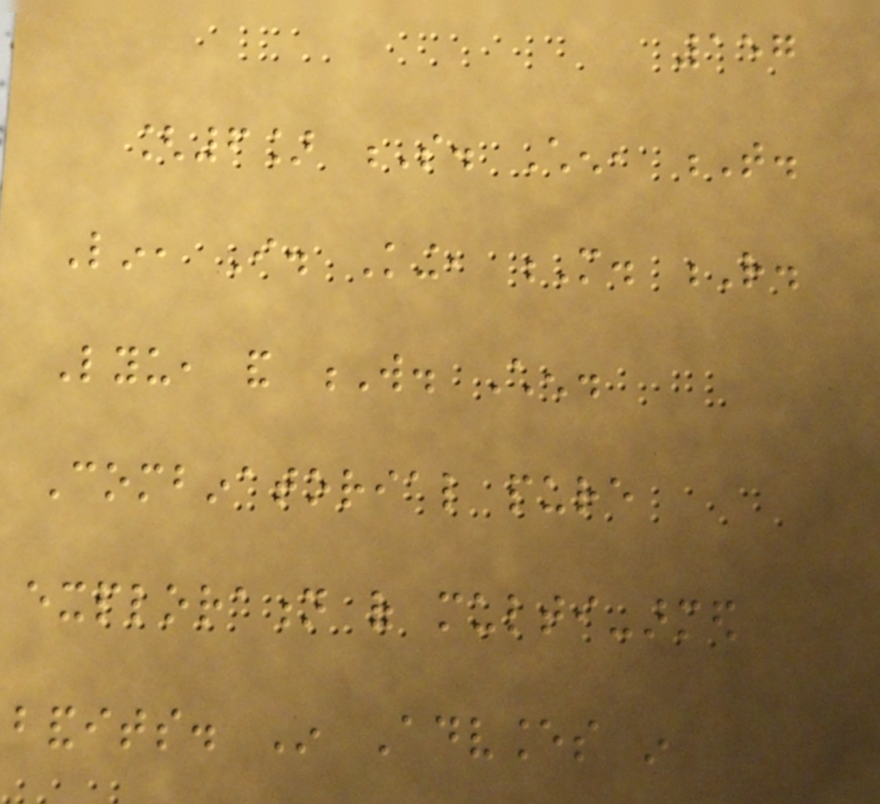157
[6] S. Chen, T.
Lin, I. King, M. R.
Lyu, and W. Chen.
Combinatorial pure
exploration of multi-armed
bandits. In Advances in
